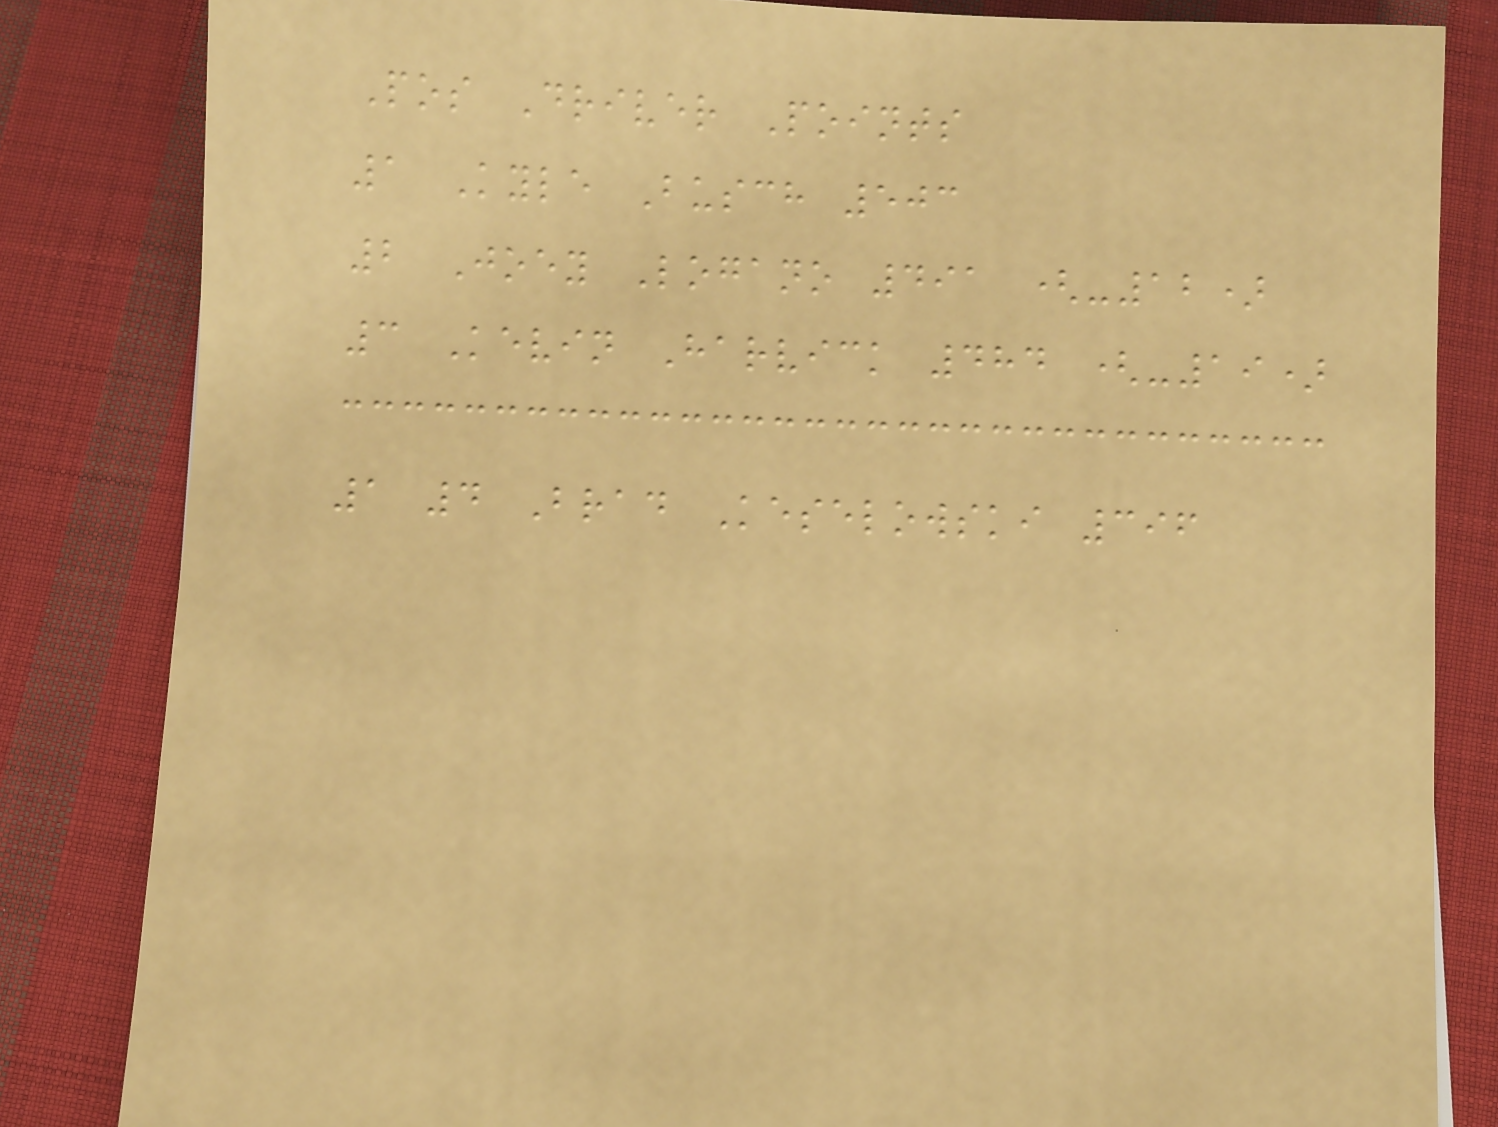Pos Driver Points
1 Kyle Busch 503
2 Joey Logano 491 (-12)
3 Kevin Harvick 484 (-19)
1 4 Brad Keselowski 396
